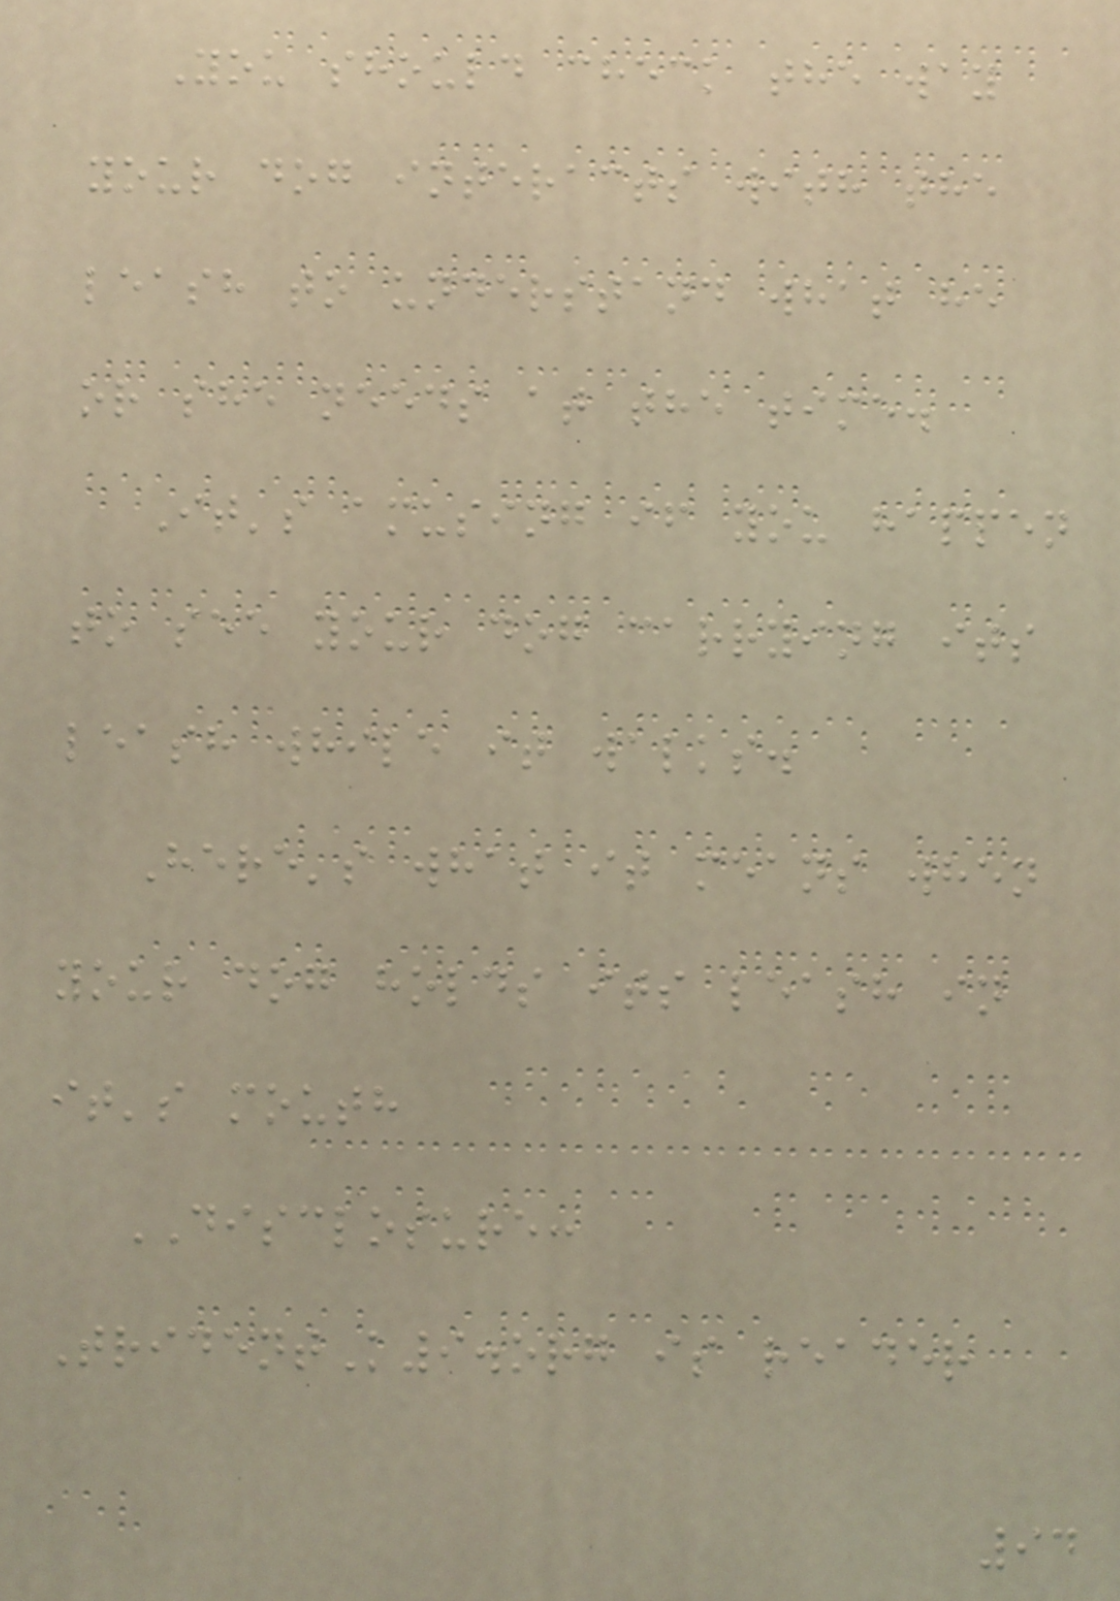You should check the way
your dog interacts with the
leash to understand what he
or she needs at the time.
It's amusing if you happen
to see your dog carrying its
leash while it walks.
Here's what it means when
your dog holds its leash in
it's mouth
DISCLOSURE:
TridentK9.org is reader
94
